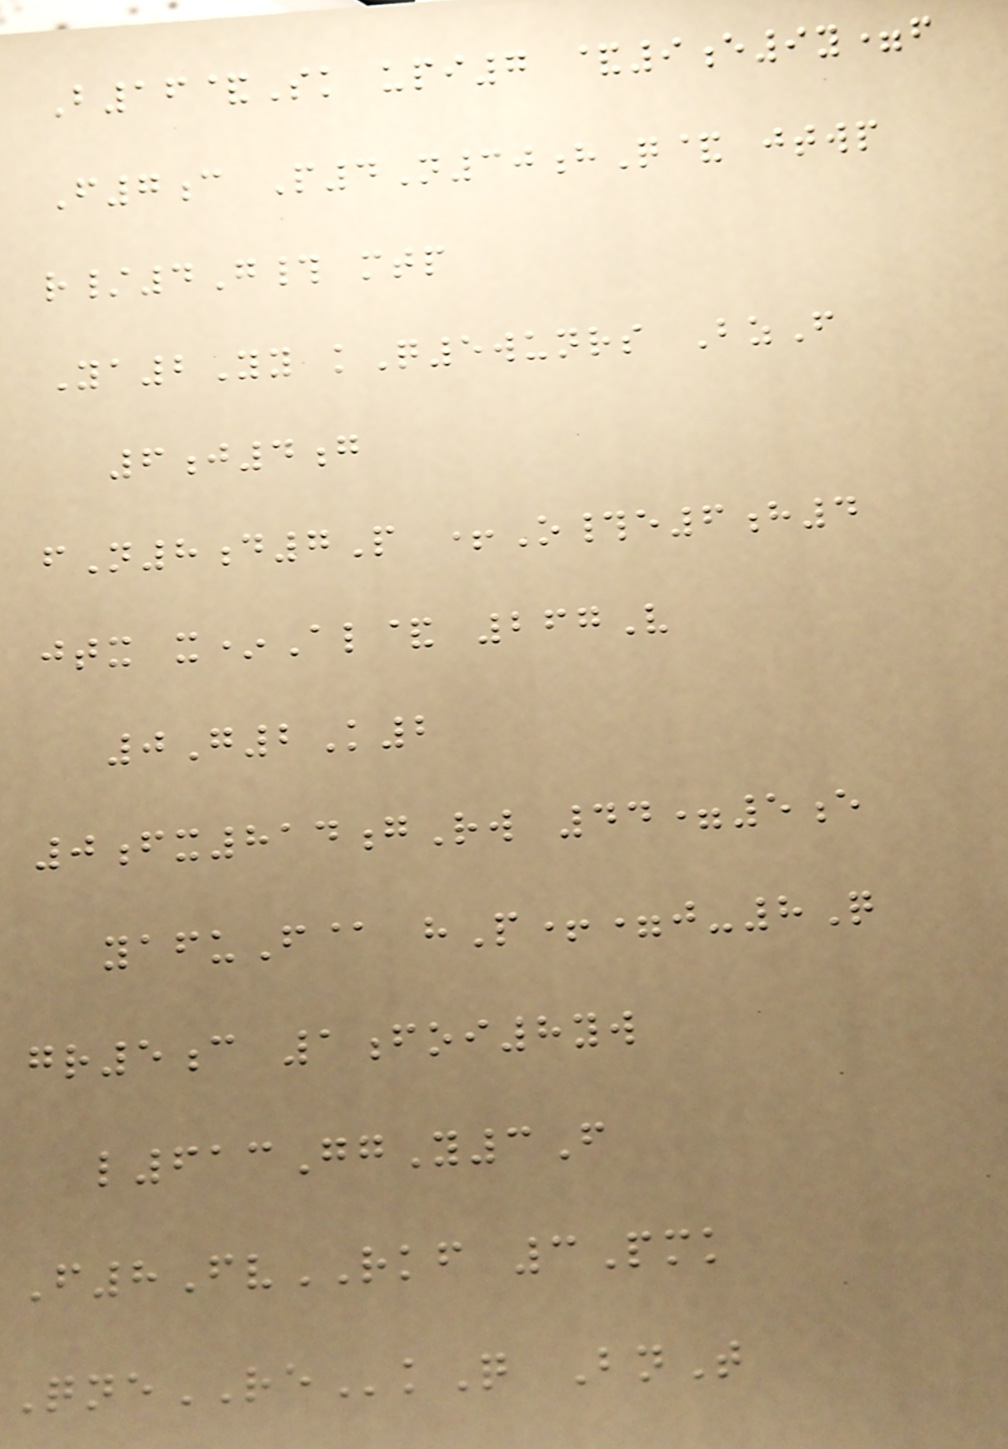B16&Sk upi7 &9e9y=f
F7c P4N30hQ& jtwp
r/4G# mtp
Ya2Yy kQ5wunrs BzF
6j4g
fN8d7P +O#e6h4
jtx x*Al& 267V
0G2K2
0fx814gRw 44=5e
yafuF@ hP+=j-8Q
gr5c 1foi8yw
l613GgY3F
F8FvRKF 3Pmk
QneREkQ BnT
